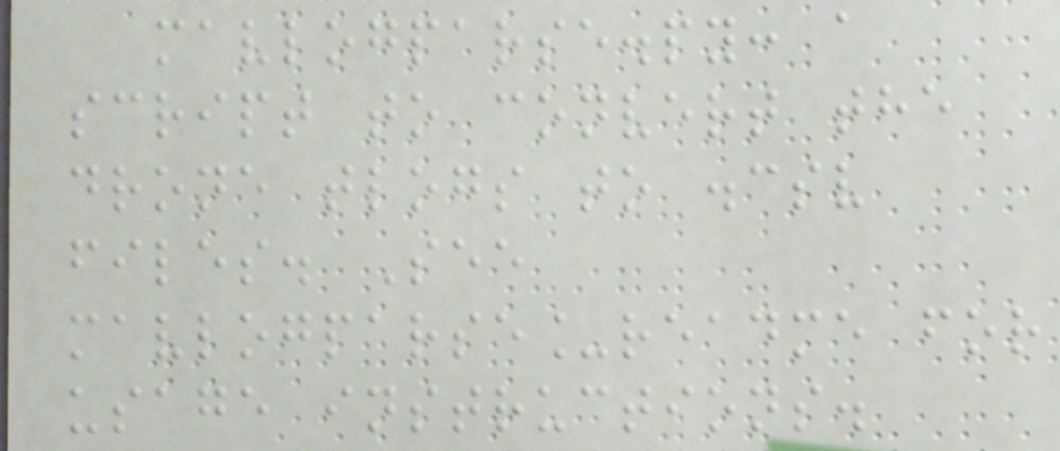mavlogparse.py: a
script to convert the
drone tlogs to .csv
files. See
mavlogparse_readme for
usage instructions.
